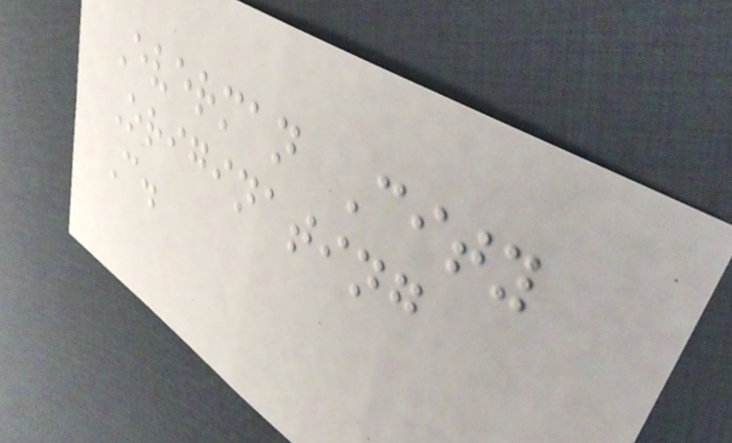Everman City
Originating
C.
